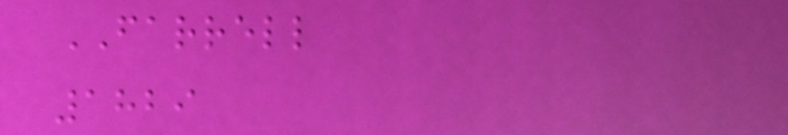FARRELL
1829
